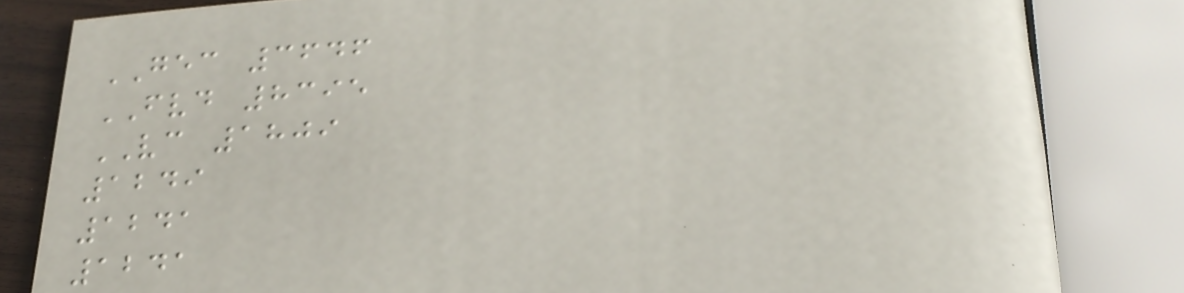GEC 3646
FVD 8395
VC 1809
1249
1241
1241
